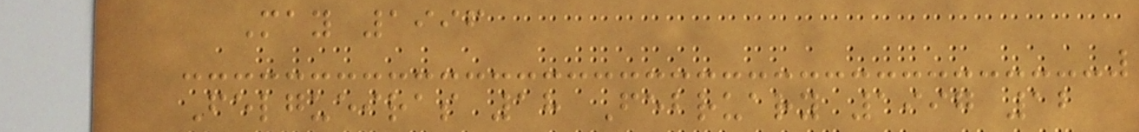May 1996
Felgueiras 18 February 1997 12
